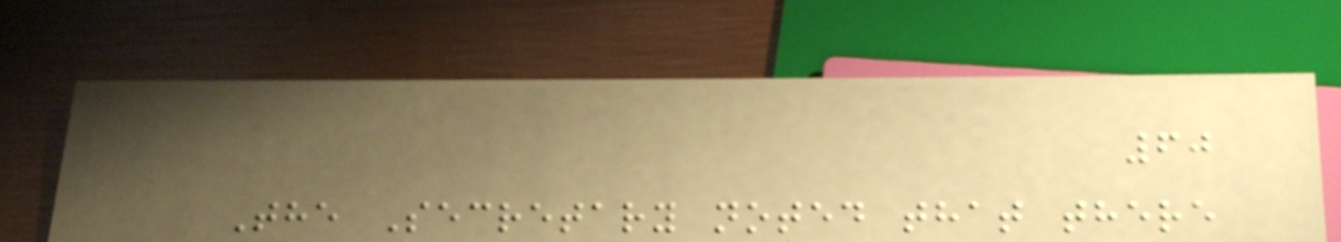60
The Secretary noted that there
